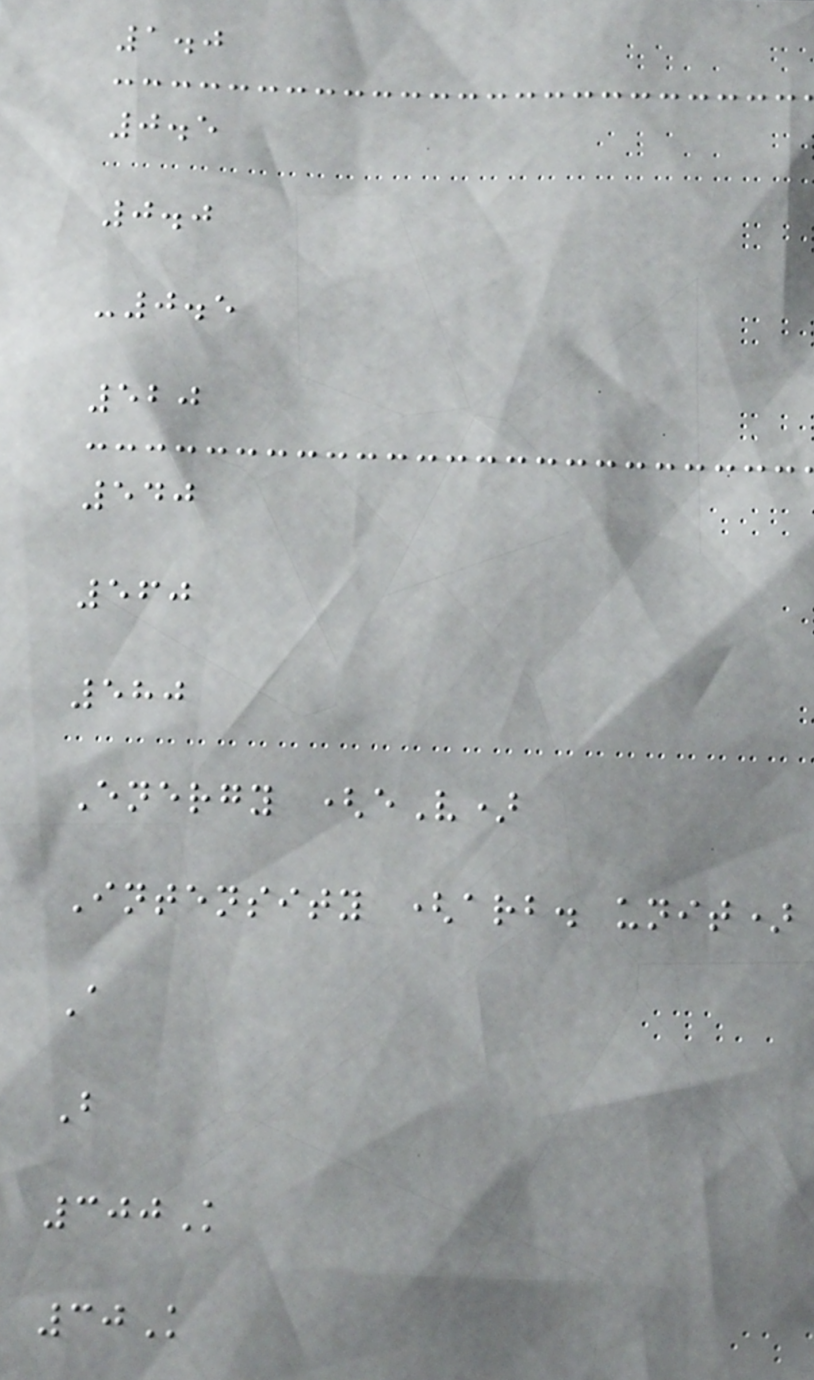1.0
0.5
0.0
-0.5
520
540
560
580
Energy (eV)
Intensity (arb. unit)
A
B
300K
30K
